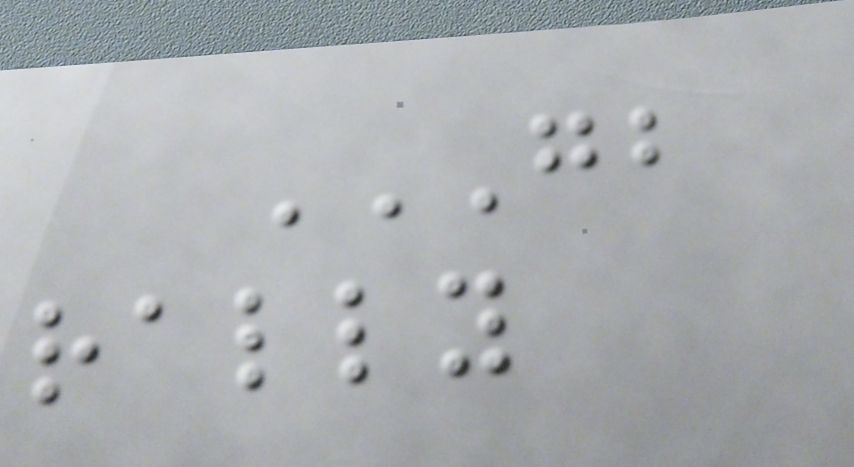GB
RALLY
